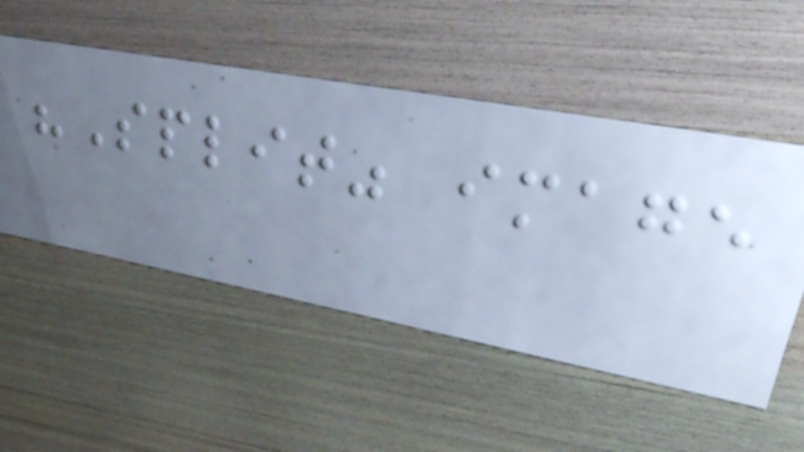"Split" image
